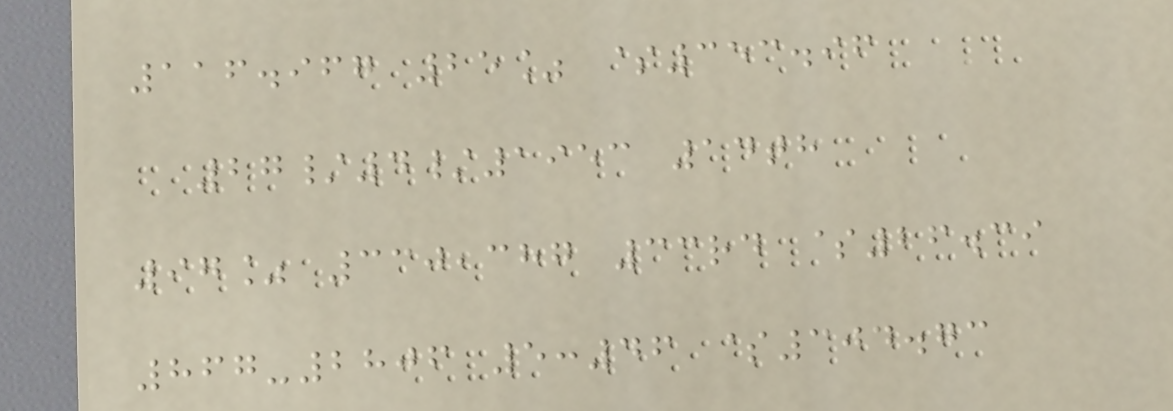116.967 25% $353.96
27/4/1953 14th
97% 330,387 33rd $26.39
867-2806 5:46 $304.73
